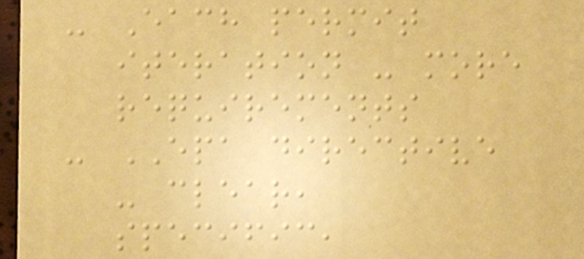- Each permit
iteration - more
requirements
- EPA directive
- clear,
specific,
